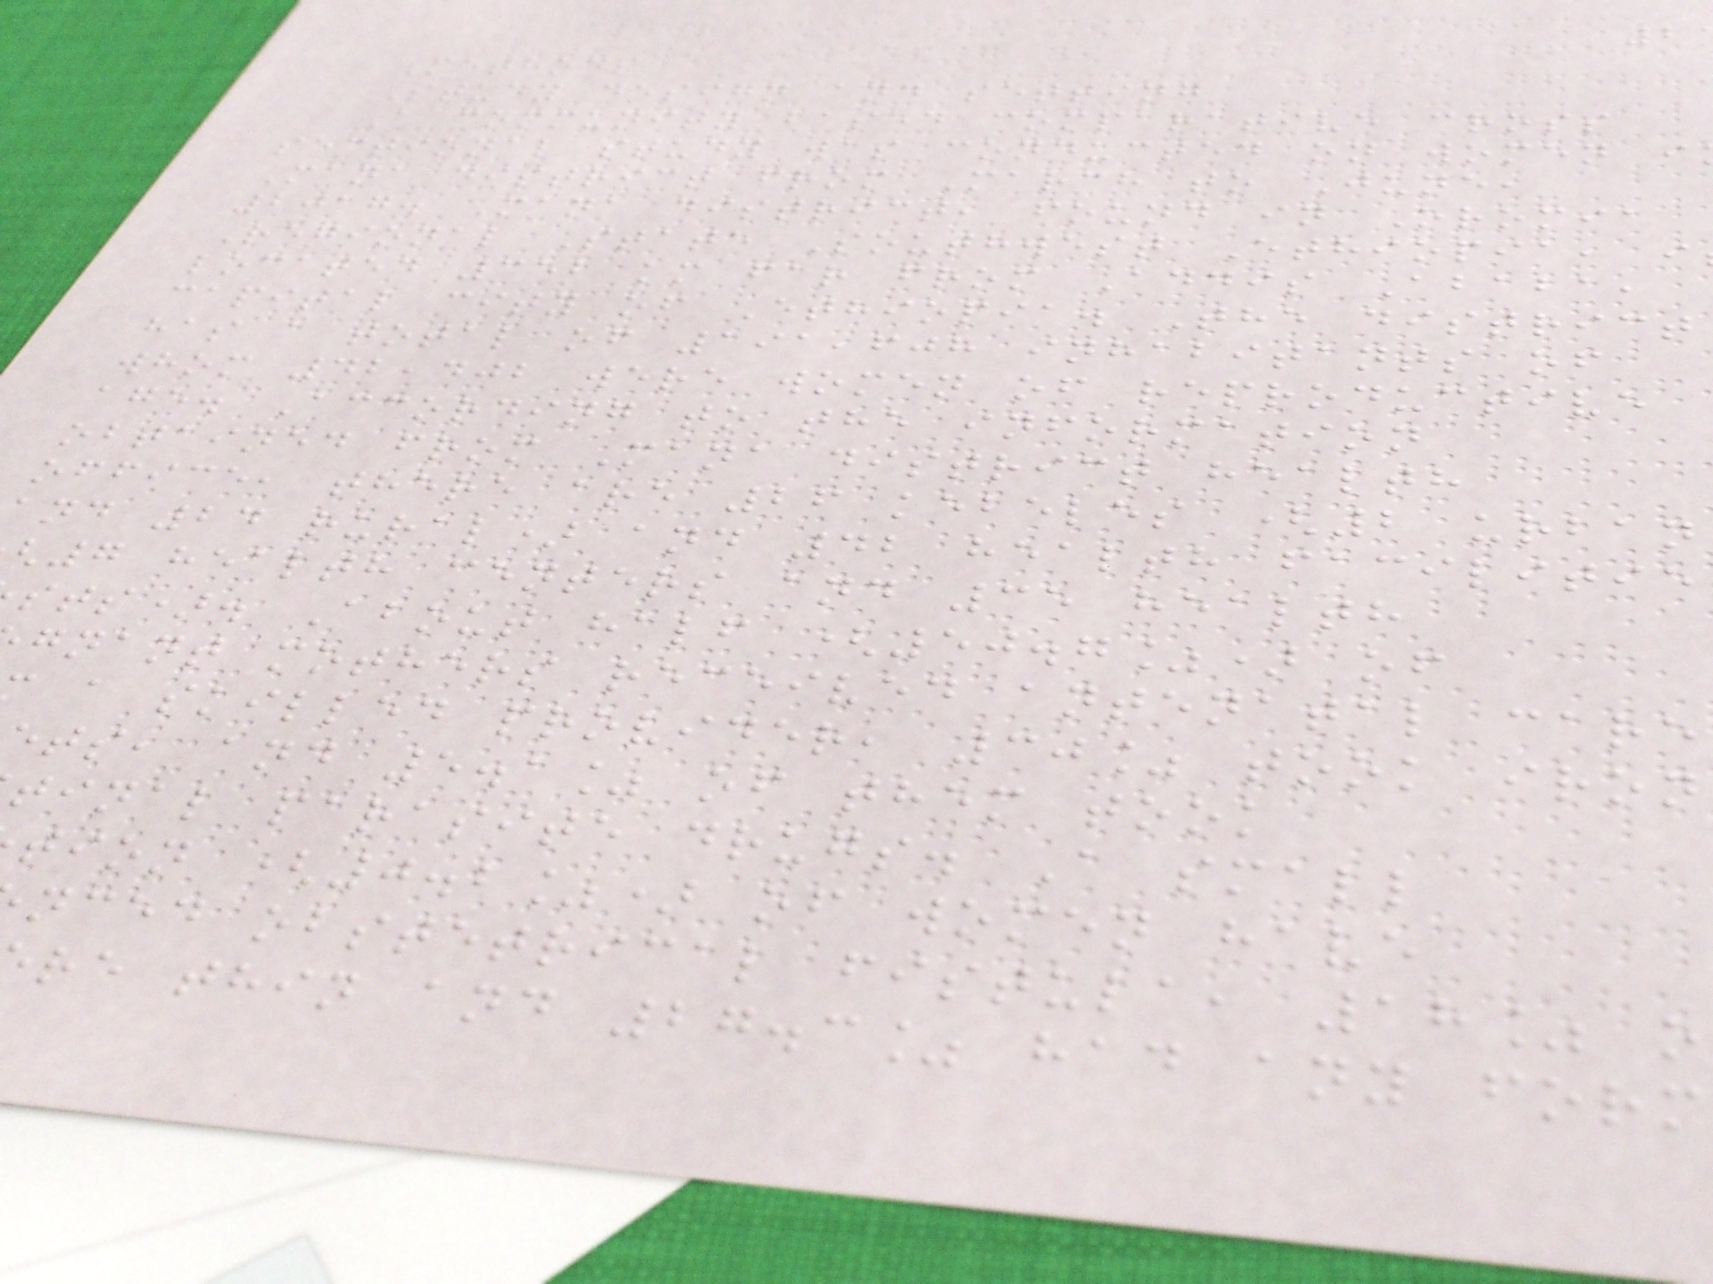Methods
Study design and setting
A community based comparative cross
sectional study was conducted on women i
Mana district from March to June,
2017. Mana district, found in Oromia
Regional State Southwest Ethiopia, i
located 352 km far from Addis Ababa,
capital city of Ethiopia. The district
has a total of 191,608 inhabitants of
whom 42,402 were women of reproductive
age. According to the information
obtained from Mana district health
office, there are 26 kebeles (2 urban
and 24 rural) and 42 health facilitie
7 health centers and 35 health
sts). About half (50.7%) of
gnant mothers received antenatal care
a skilled provider, 30% took iron
ets, and 5.1% of them took
tinal parasite drugs. A small
tion (0.2%) of women have
nced obstetrical fistula, 18% o
re thin and 27.3% had any form
